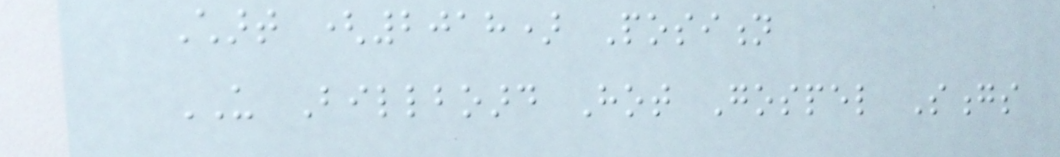Chart (2018) Position
US Billboard Hot Gospel Songs
